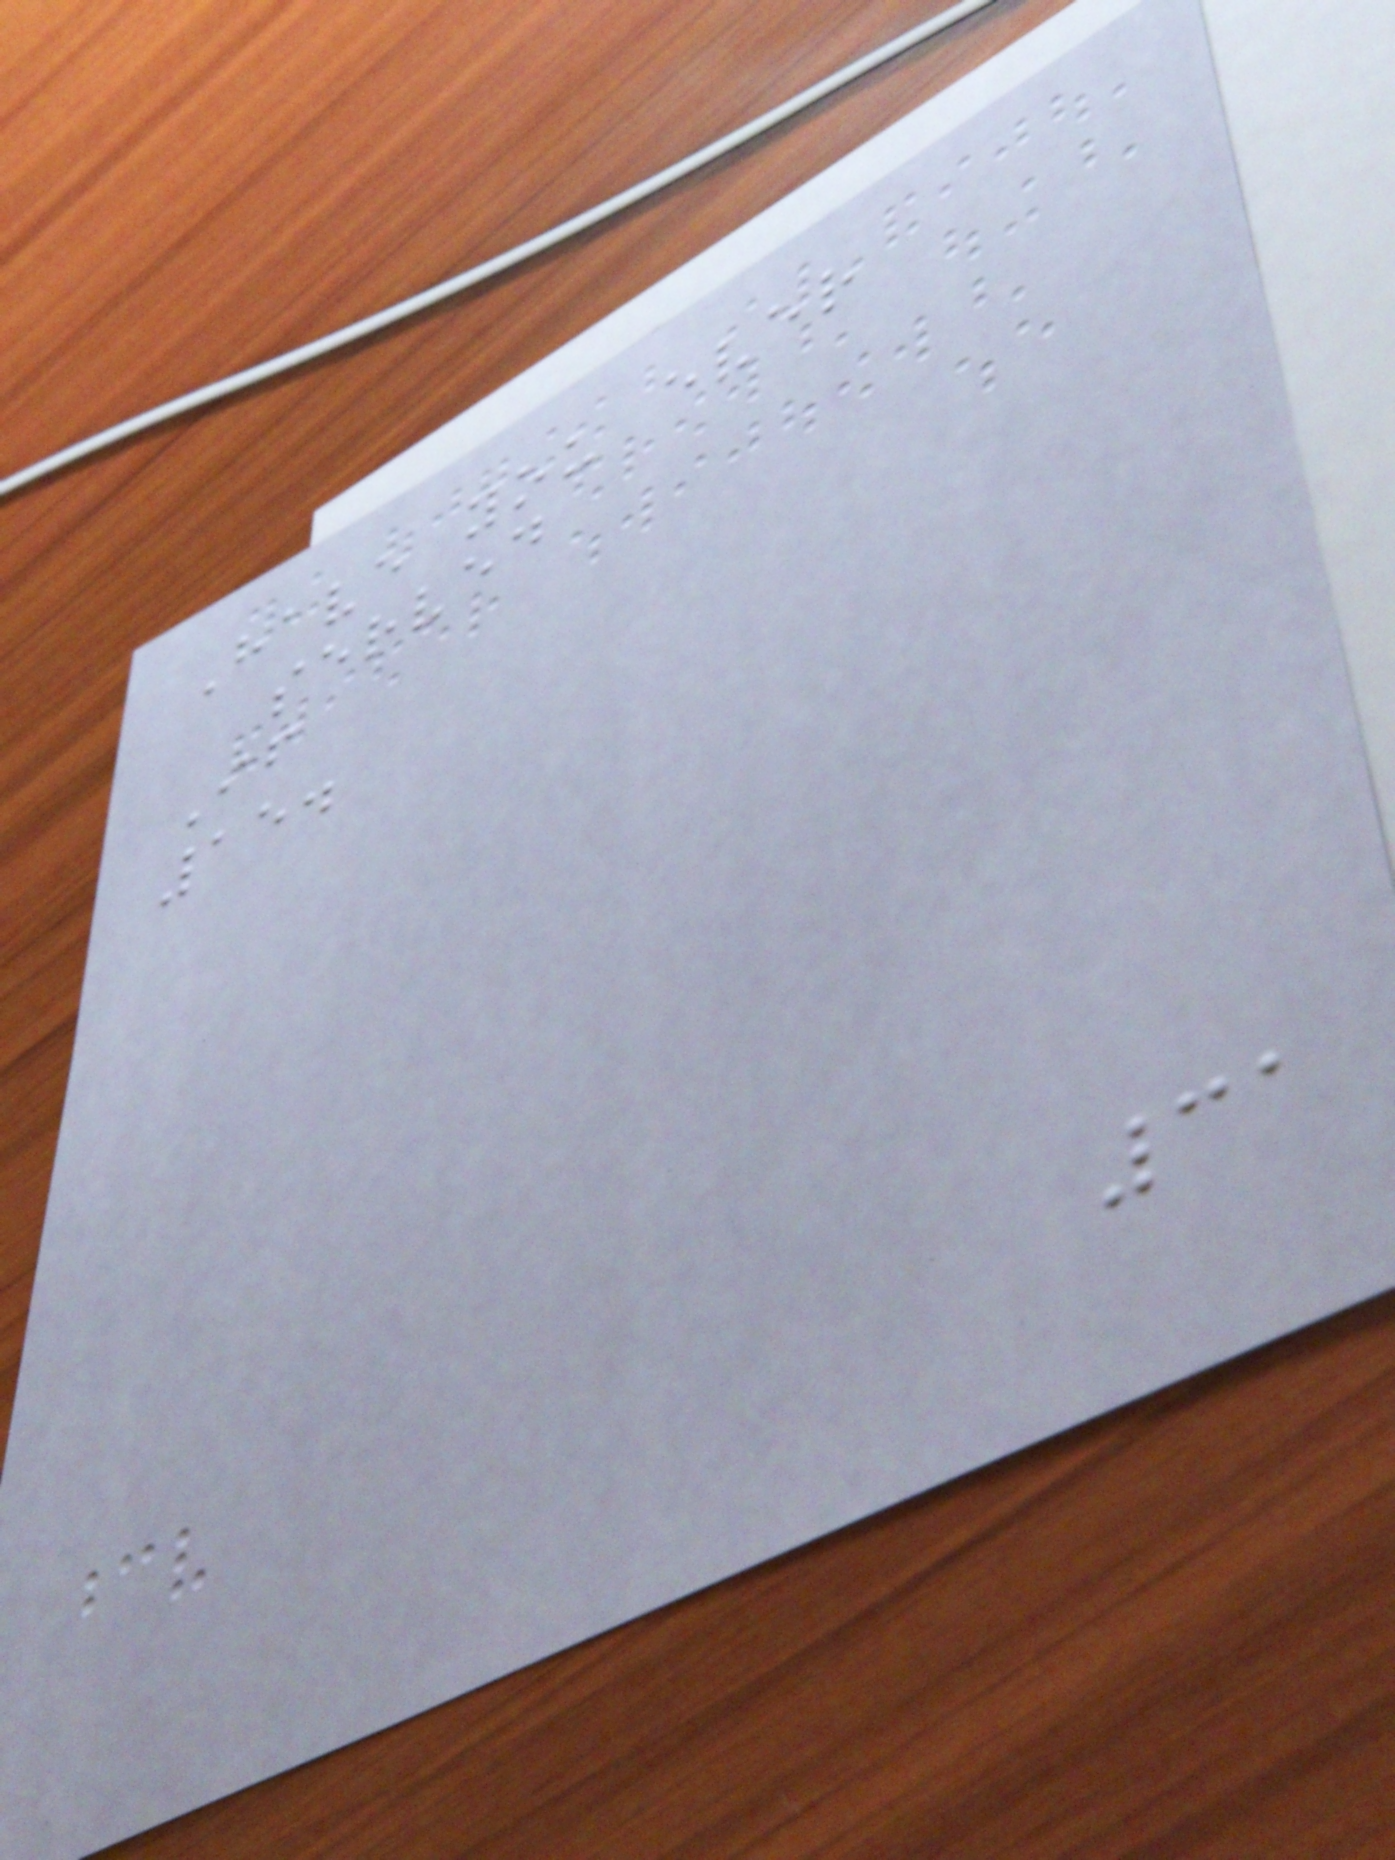Have you ever
served
If
15.
31
